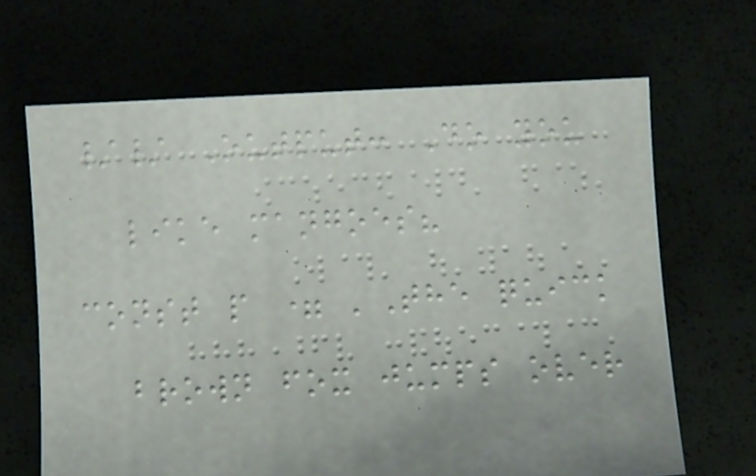// Output: Do you
like mangoes?
const p = 'The quick
brown fox jumps over
